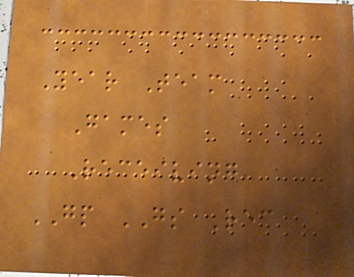Year Team
Games
Receiving
GP GS Rec
